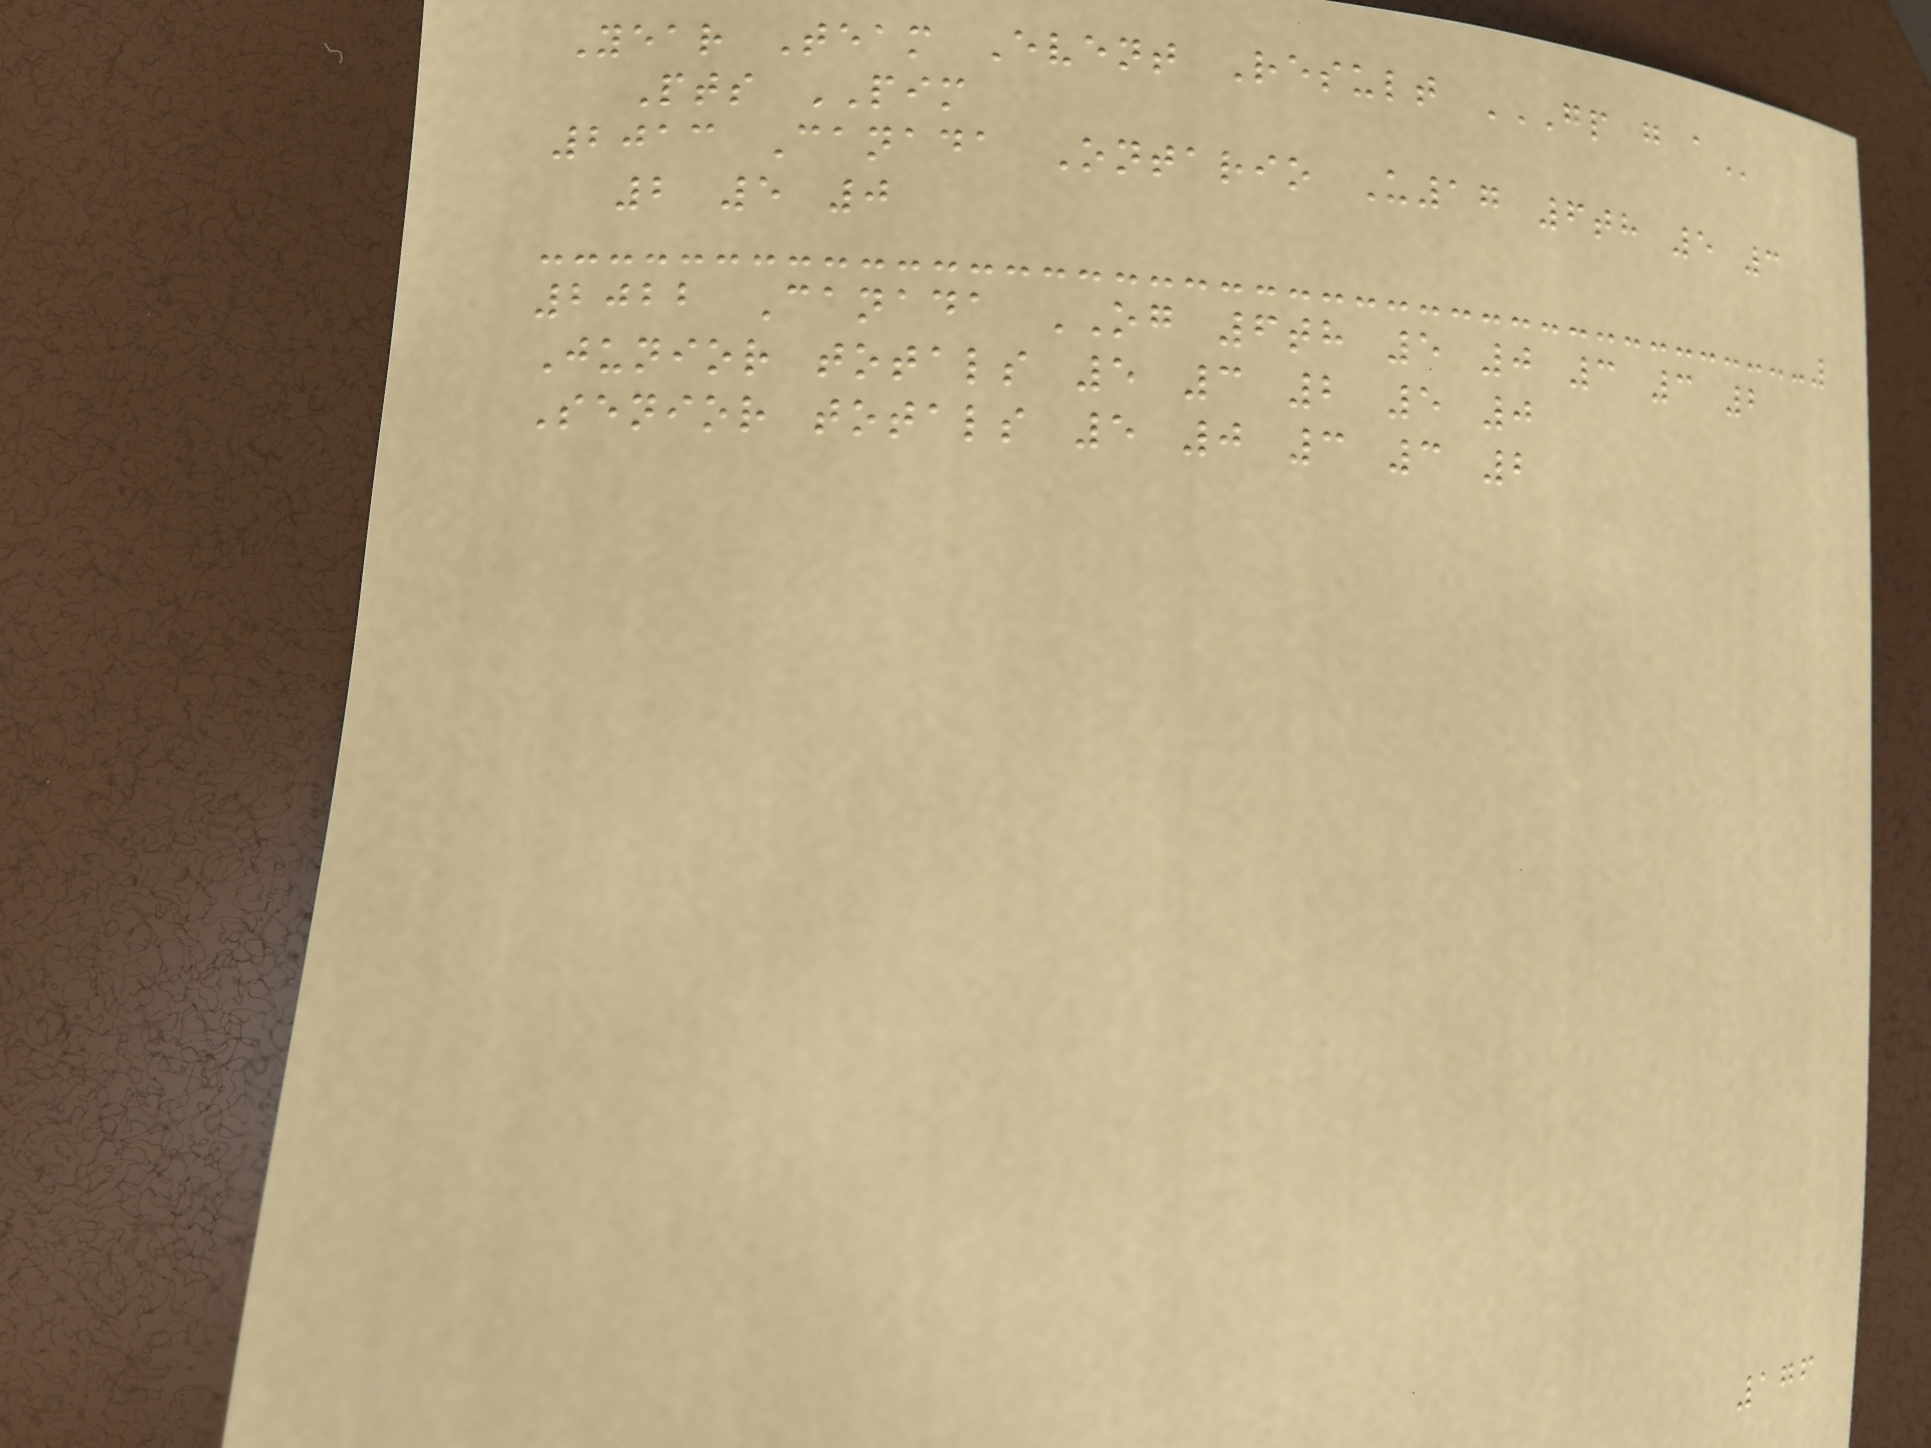Year Team Event Result GP G A
Pts PIM
2013 Canada Ontario U17 6th 5 3
2 5 0
2022 Canada OG 6th 5 0 3 3 2
Junior totals 5 3 2 5 0
Senior totals 5 0 3 3 2
176
